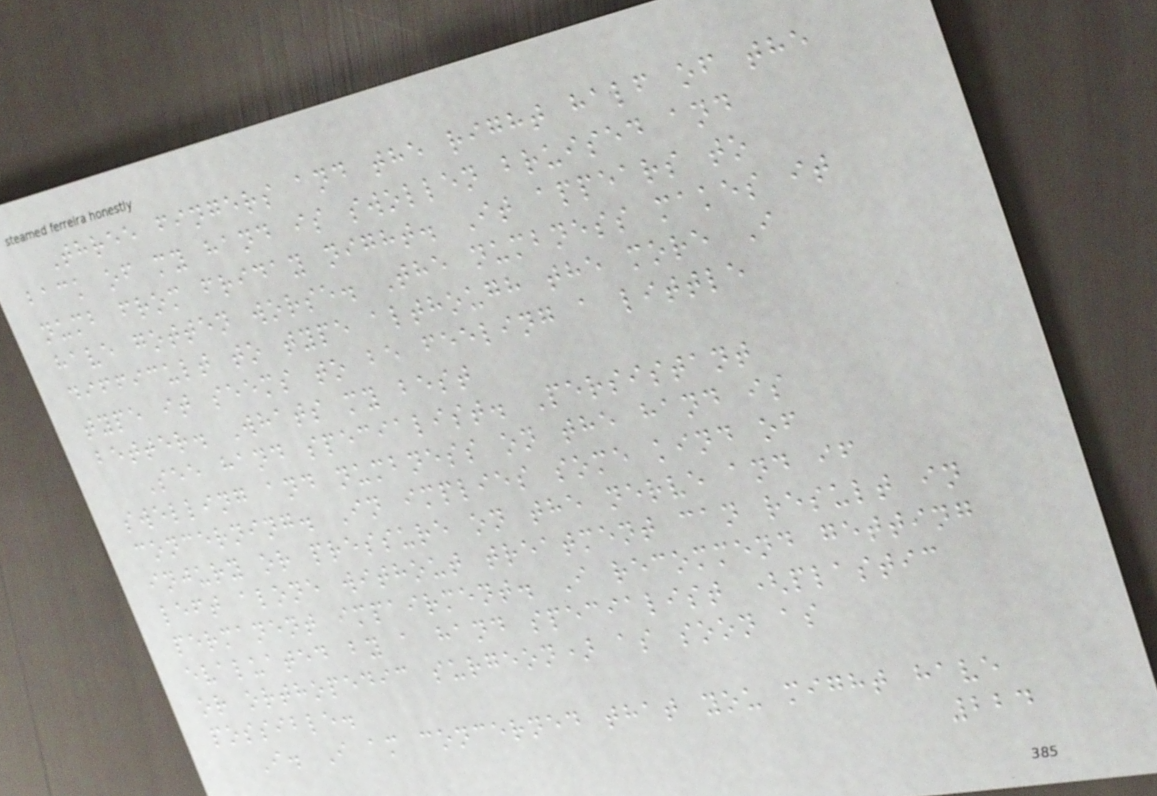Three fingers and the right half of the
back of my hand is swollen bruised and
numb from friday night. It appears to
have gotten worse. The numbness makes it
difficult to type although the more I
type it seems to be feeling a little
better. Whats my best
See hand specialist. Persistant
swelling and numbness on the hand is
concerning. In implies some kind of
injury or pressure on the nerve and if
left alone without treatment can result in
permanent impairment. I recommend getting
evaluated by a hand specialist (plastic
or orthopedic surgeon) as soon as
possible.
I. I am concerned that you might have
224
